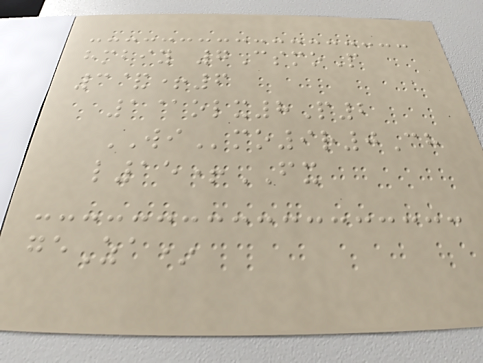hmbiy 7CsmoP
3&+6
1@olx8P2
WImo9r0Ch
l15+FX
geZa*
